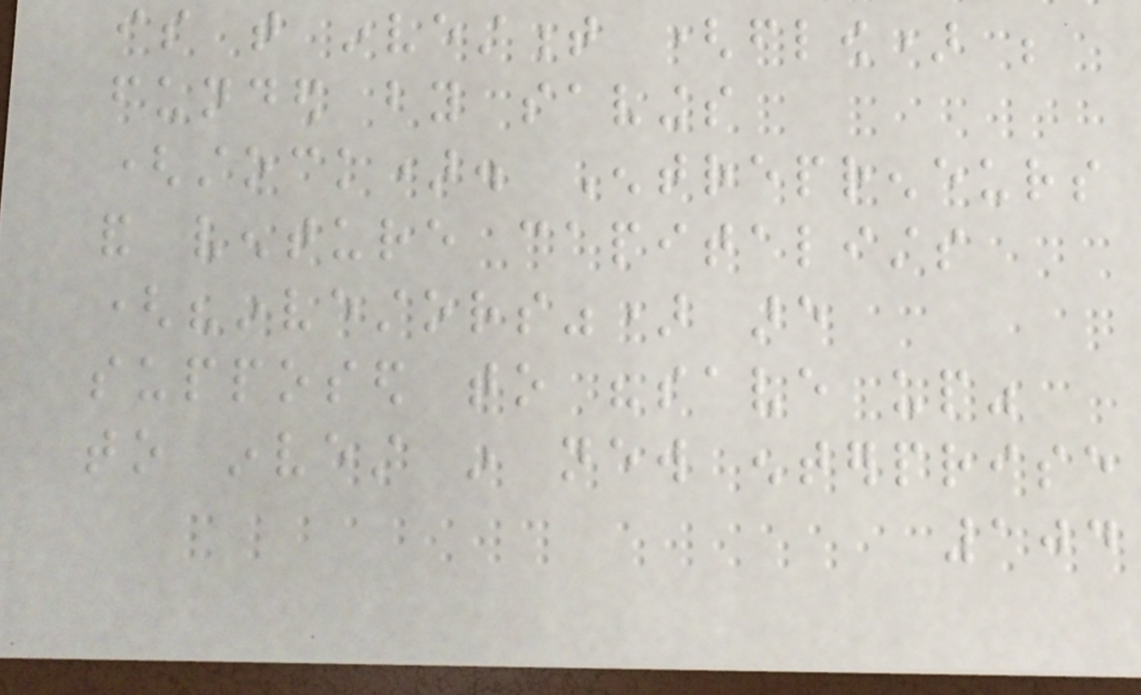is that investment (flow) be
funded by savings
(stock). Entrepreneurs
and venture capitalists
("investors") are
supposed to "save up"
to invest in new enterprise
104
